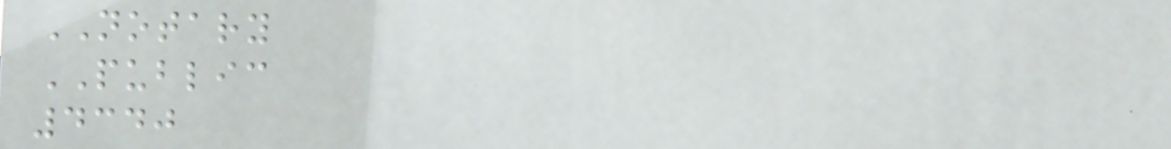NOTARY
PUBLIC
4340
